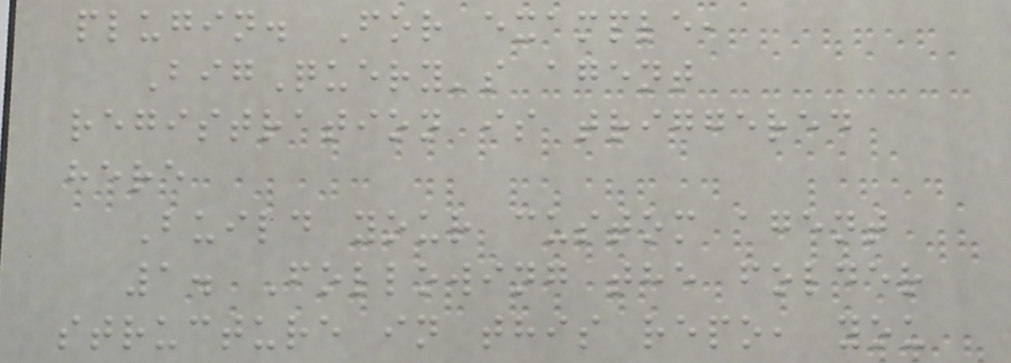plugin. For example,
BigQuery's agent
registration is triggered
here
Build your custom agent
1. Following the folder
structure in this repo, you
